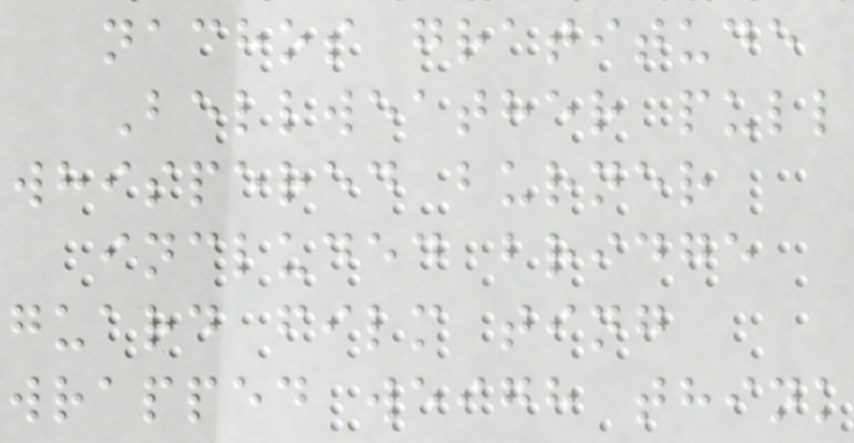nachos gratitude
Bellweather pull
whispered burner
included bridge
guard film ting
wrapped weigh think
